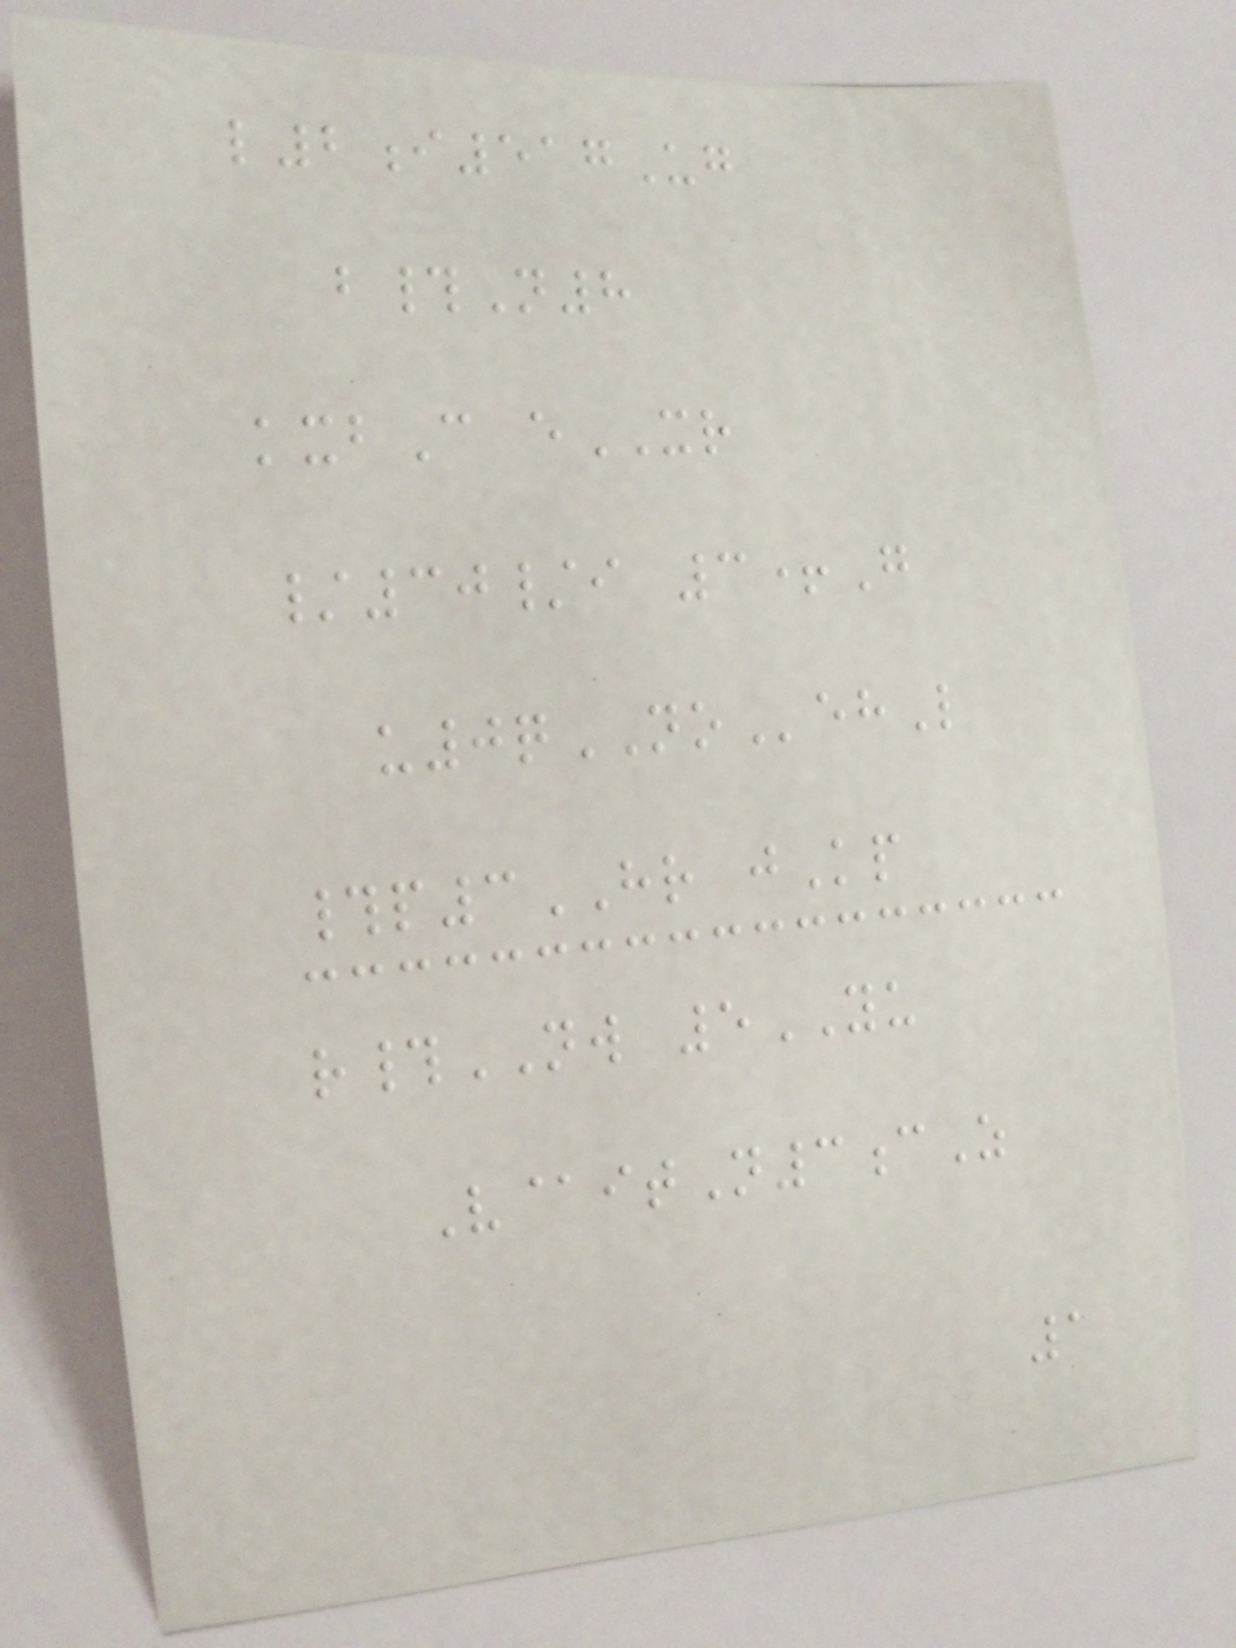l2i517Ug
b#N8
kxbC eXR
/30/i 3+G
u0qNOehL
#p3HR jKp
r#NW 5YU
V@itN3cZ
1
